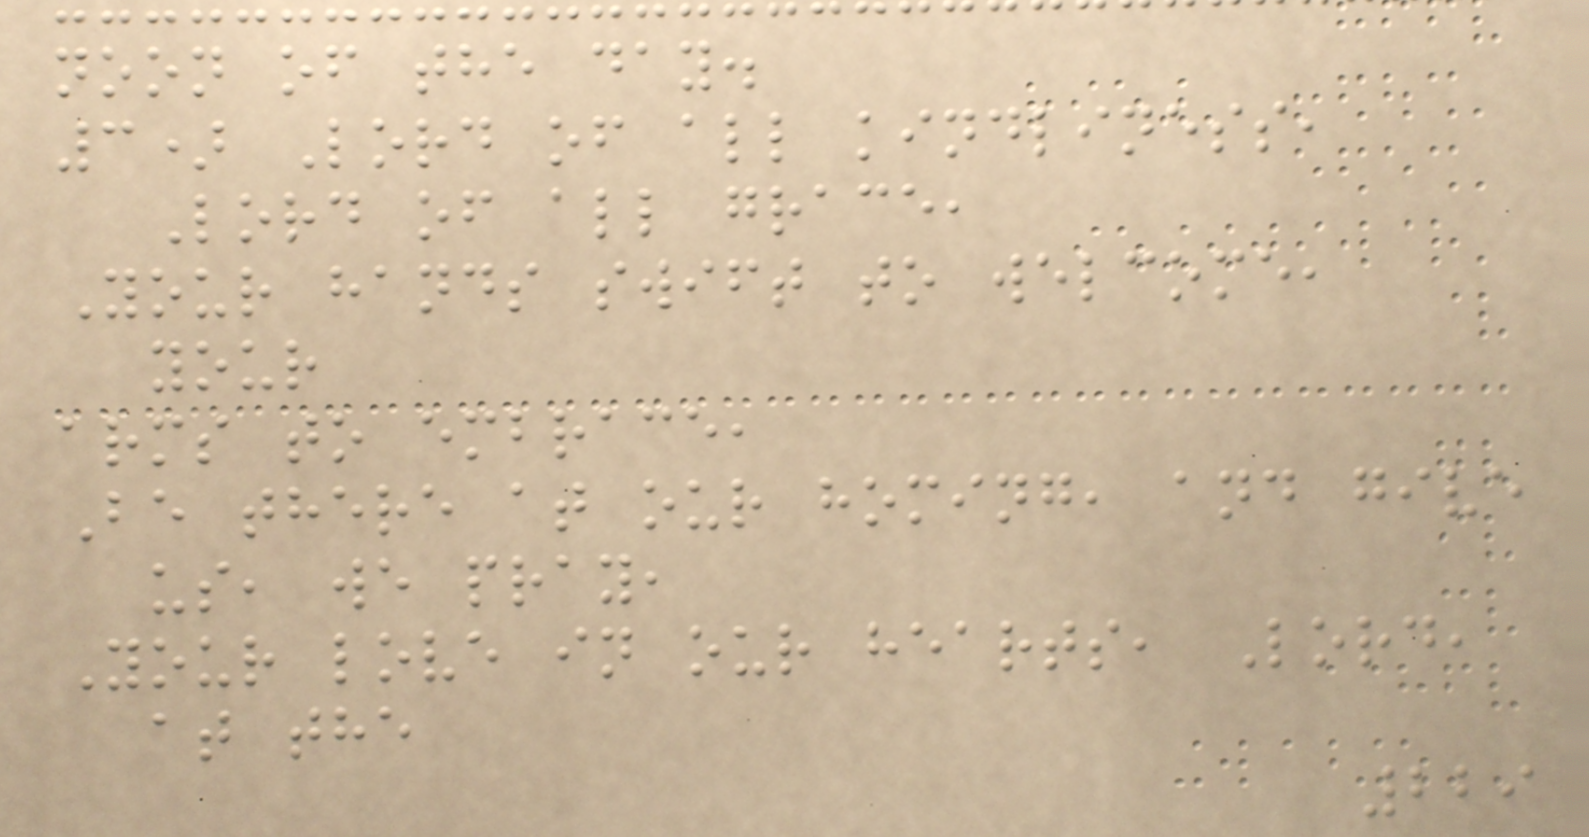noon of the day.
3) Lord of all kindliness,
Lord of all grace,
Your hands swift to welcome,
your
arms to embrace,
Be there at our homing, and give
us, we pray,
Your love in our hearts, Lord,
at the
229
